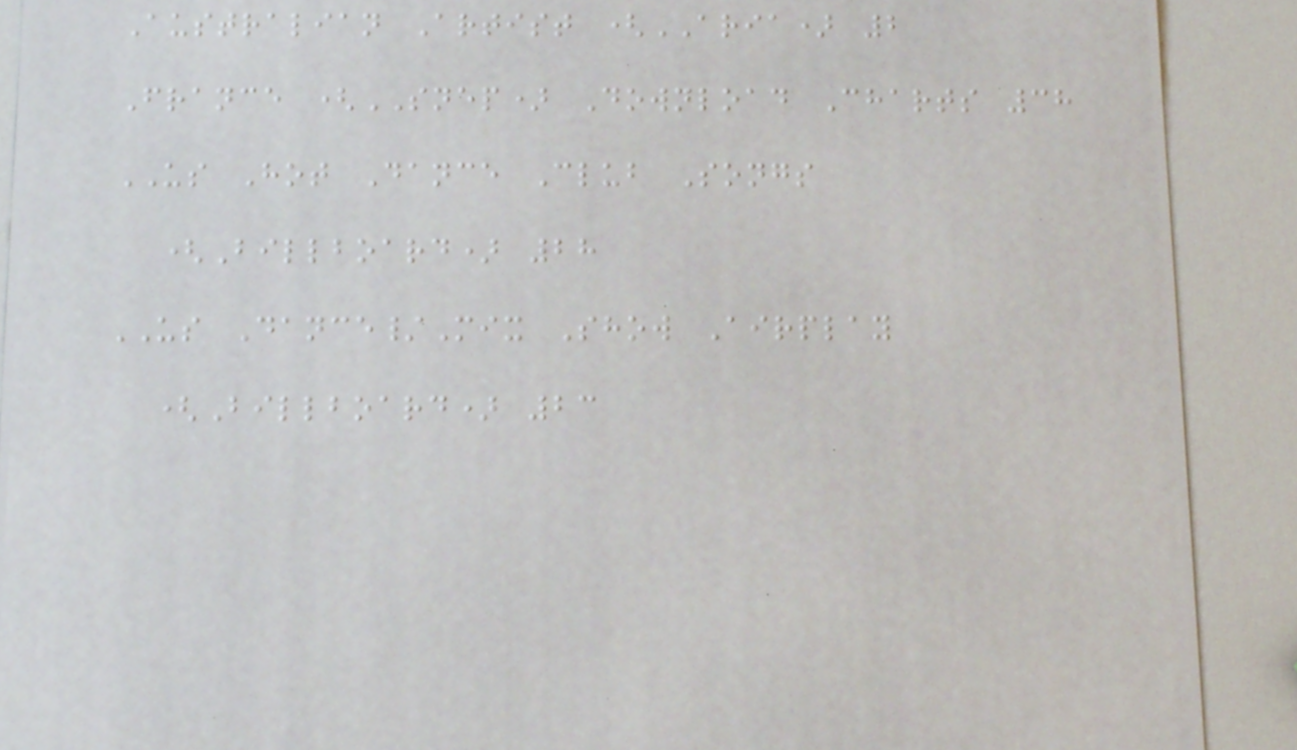Australian Artist (ARIA) 2
France (SNEP) Download Charts 38
US Hot Dance Club Songs
(Billboard) 28
US Dance/Mix Show Airplay
(Billboard) 23
